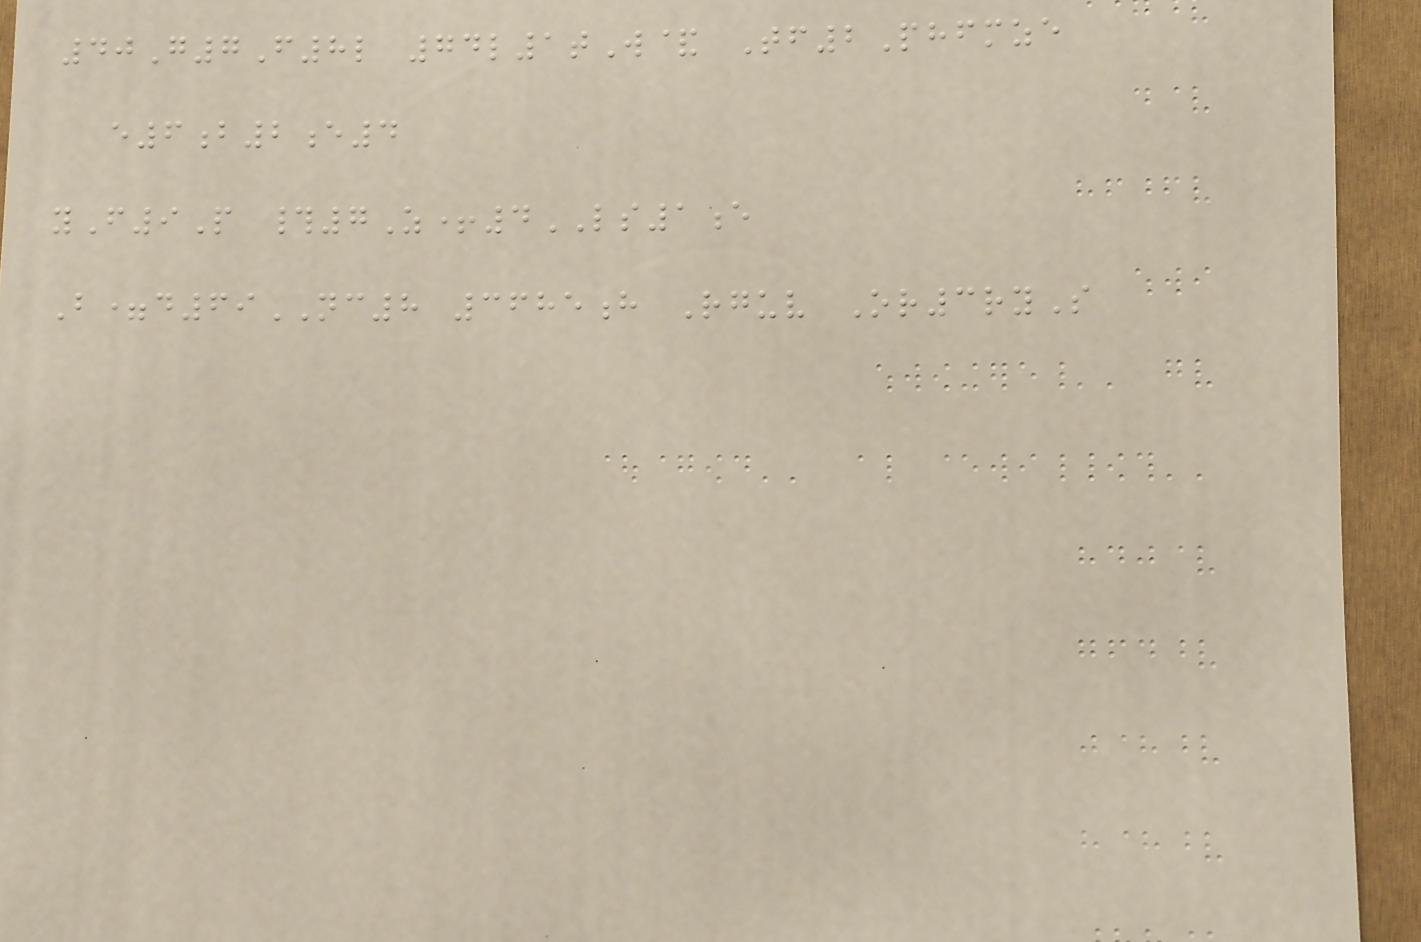40G7F8l 74l1tW& Tf2Phfmze
e6b2e4
yF9P #7Z+4LS1e
B=d69NC8 3685h Rguv Or3ryS
